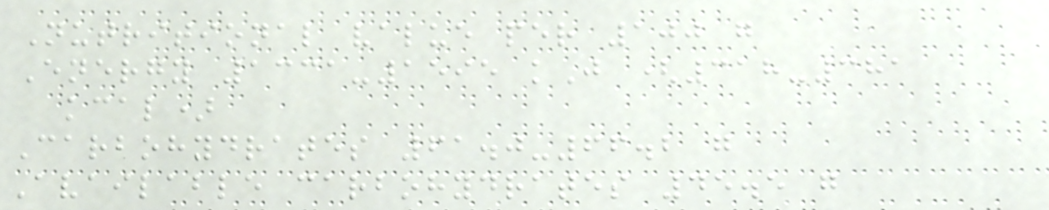Nutritional value per 100 g
Energy 1331-1595 kJ (318-381
kcal)
Carbohydrates 61.0-66.2 g
Available carbohydrates 45.5 g
